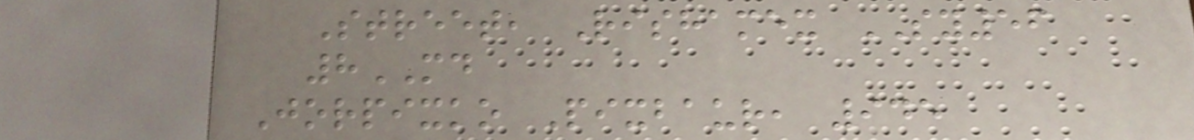Street, Rishamex SY56
8MD
Jorpixko Pixbaur, 945
